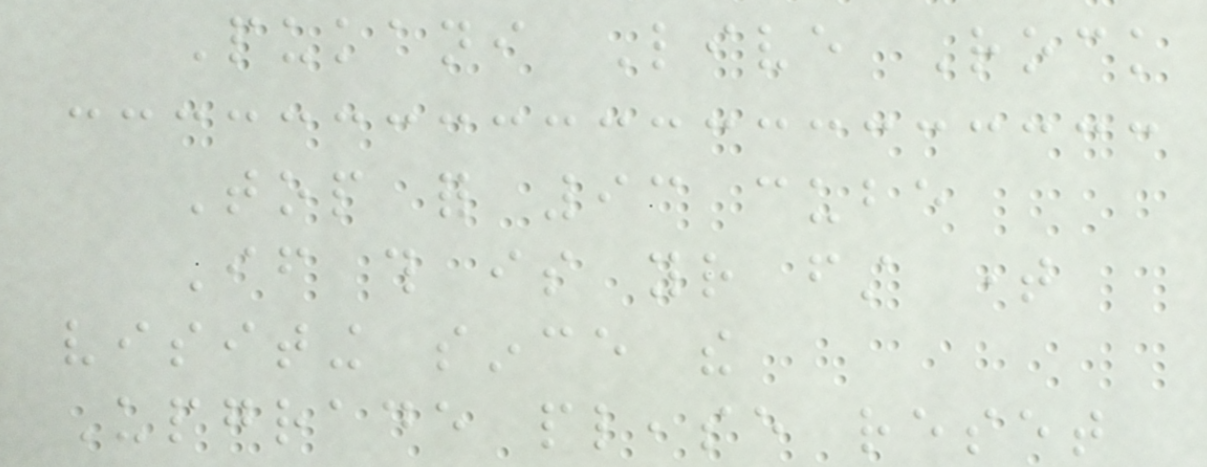Pukani Live Rock
Top for 93 cube
If this is your first time
visiting since the
Upgrade please reset
